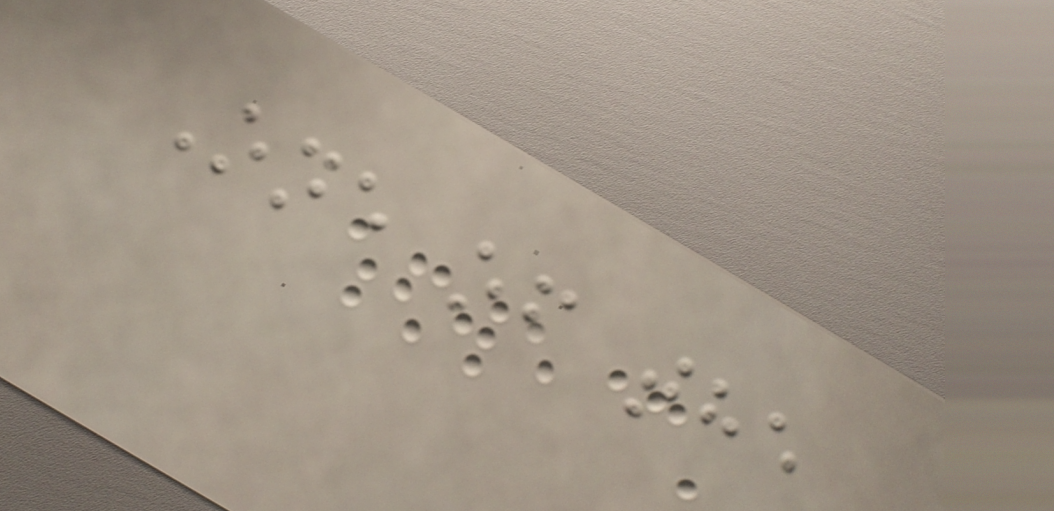One of the
